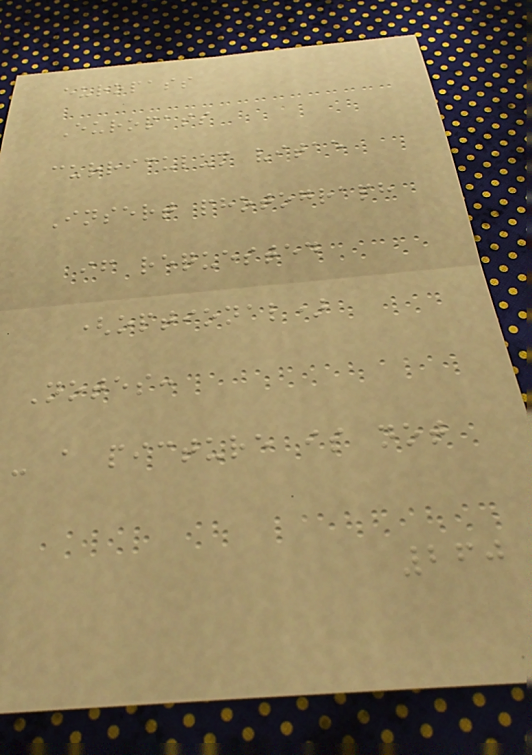europass
Europass
curriculum vitae
Insert photograph
if requested
(optional)
Notes:
- a picture is not
260
